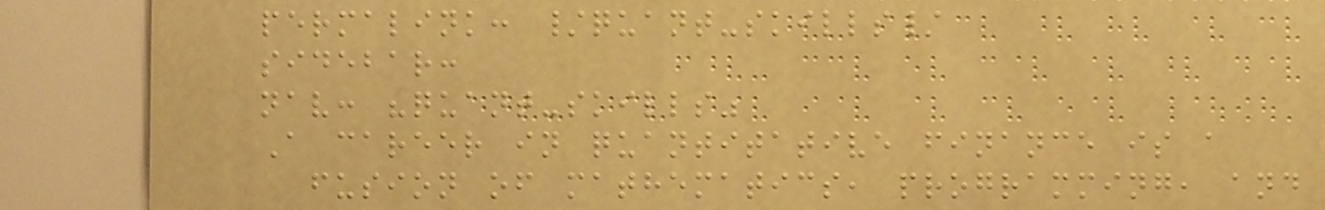permalink: /quant-skills/
sidebar:
nav: "quant-skills"
A career in quantitative finance is a
fusion of mathematics, programming, and
